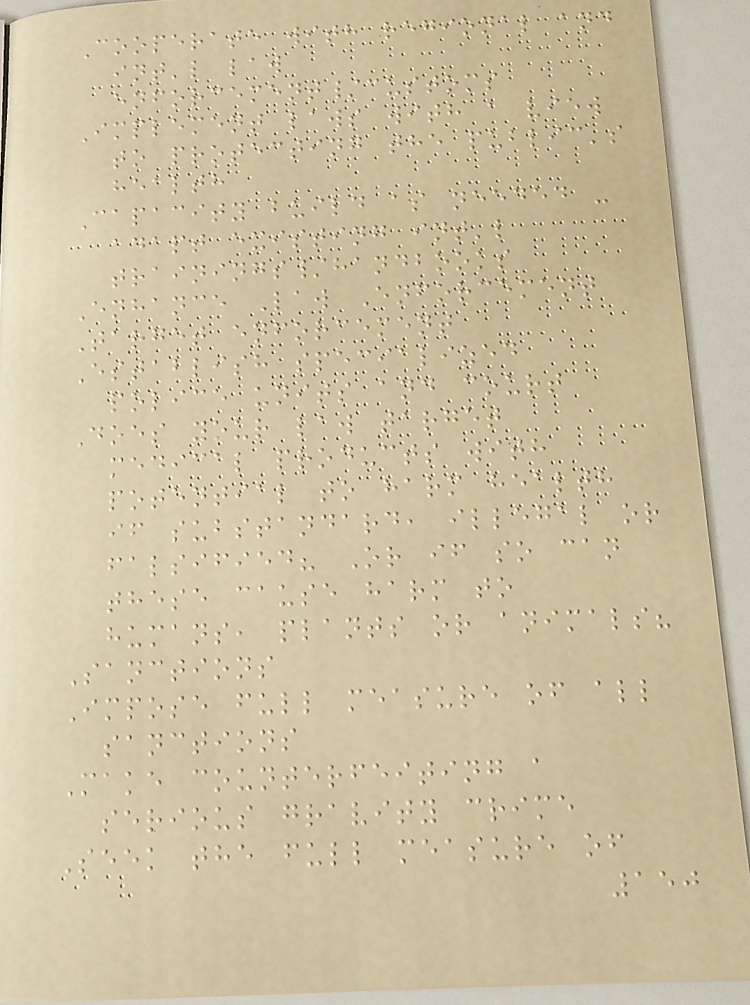Cooperate with regional and
int'l law
enforcement/customs
Implement laws with a view
to protecting the public's
health
Capacity build as needed -
adapt existing int'l
trainings/handbooks
Enhance Law Enforcement
Target enforcement
Establish specialized
police units and court
Does your law target
medical products with
potential to harm health
if substandard, illegal or
falsified? Or if so can
these cause harm to
humans, plants or animals?
Sanctions
Impose full measure of all
sanctions
Make counterfeiting a
serious gravity crime
Seek the full measure of
150
